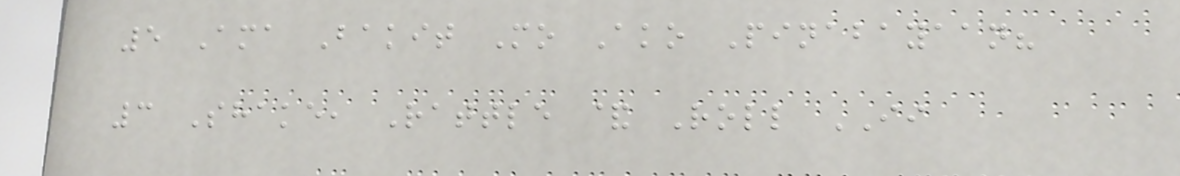5 Ama Bakit Mo Ako Pinabayaan?
3 Shake, Rattle & Roll II
